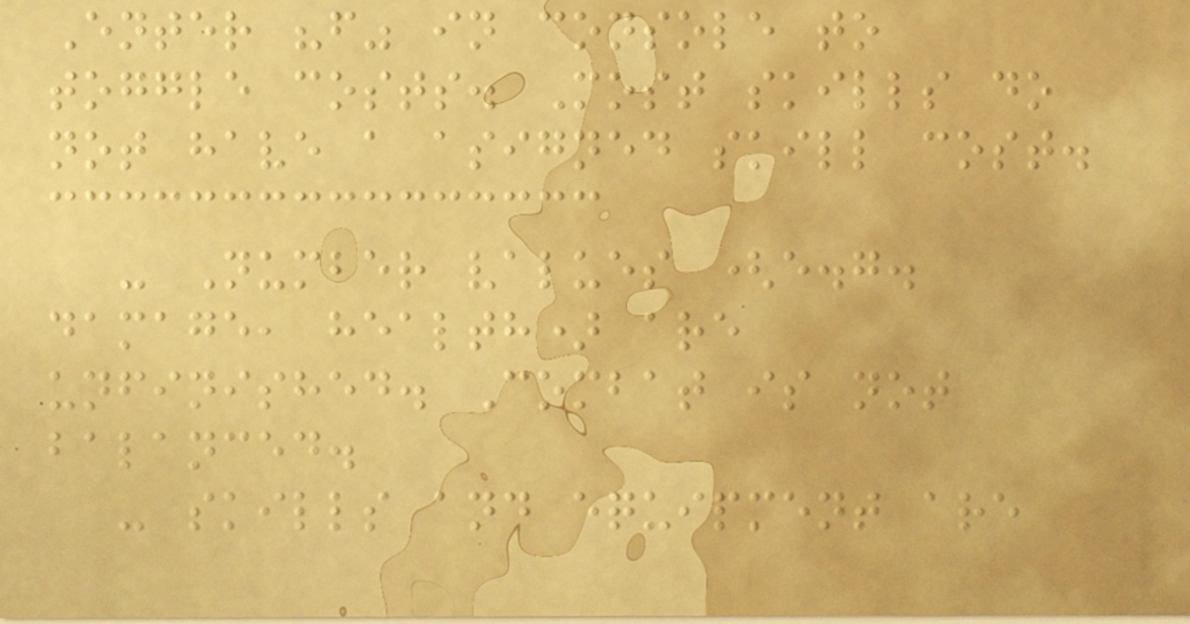Enter "f" in console to
toggle costs. Most skills do
not have a asigned skill cost.
- Number values (e.g.
damage, health) are
unfinished. Combat is not
balanced.
- skills and equipment are
